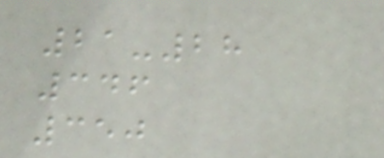21-28
346
350
